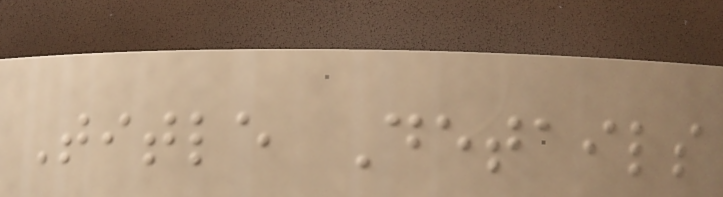Title Details
